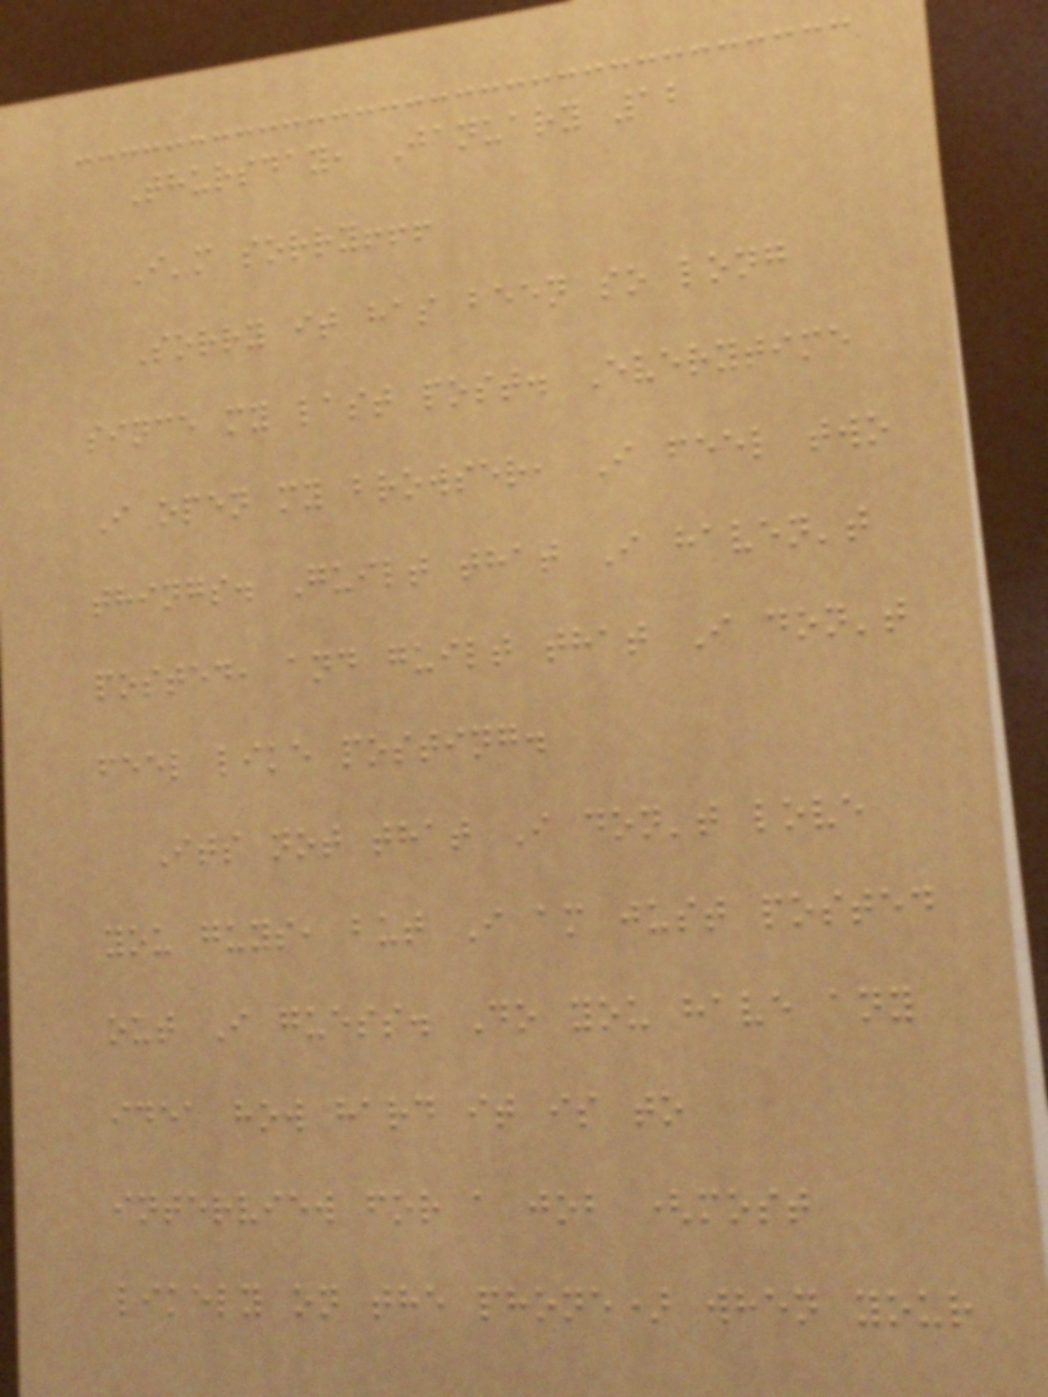Thursday, January 12
I'm sorry!!!
Sorry it has been so long
since my last post. Everytime
I open my browser, I feel two
things. Guilt that I haven't
posted, and guilt that I don't
feel like posting.
Its not that I don't love
you guys, but I am just posted
out I guess. Do you have any
idea how hard it is to
interview for a job (most
likely on the phone) when your
